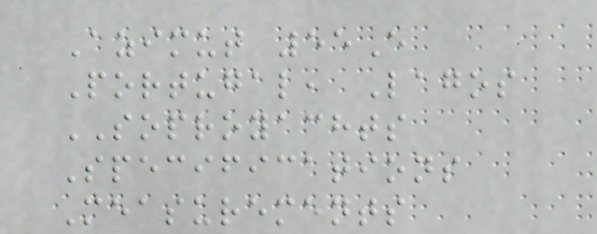Azimut 55E
Portugal, Lagos
SOPROYACHTS
Specifications
Measurements
